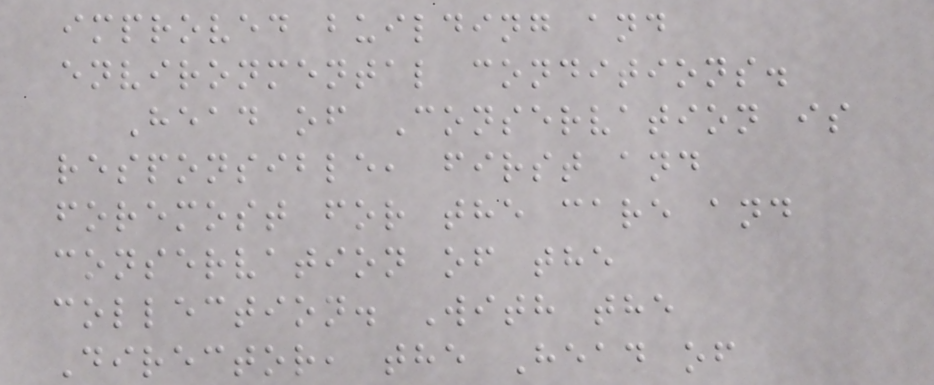improved building and
environmental conditions.
Head of Conservation is
responsible, first and
foremost for the care and
conservation of the
collection. With the
Director, the Head of
